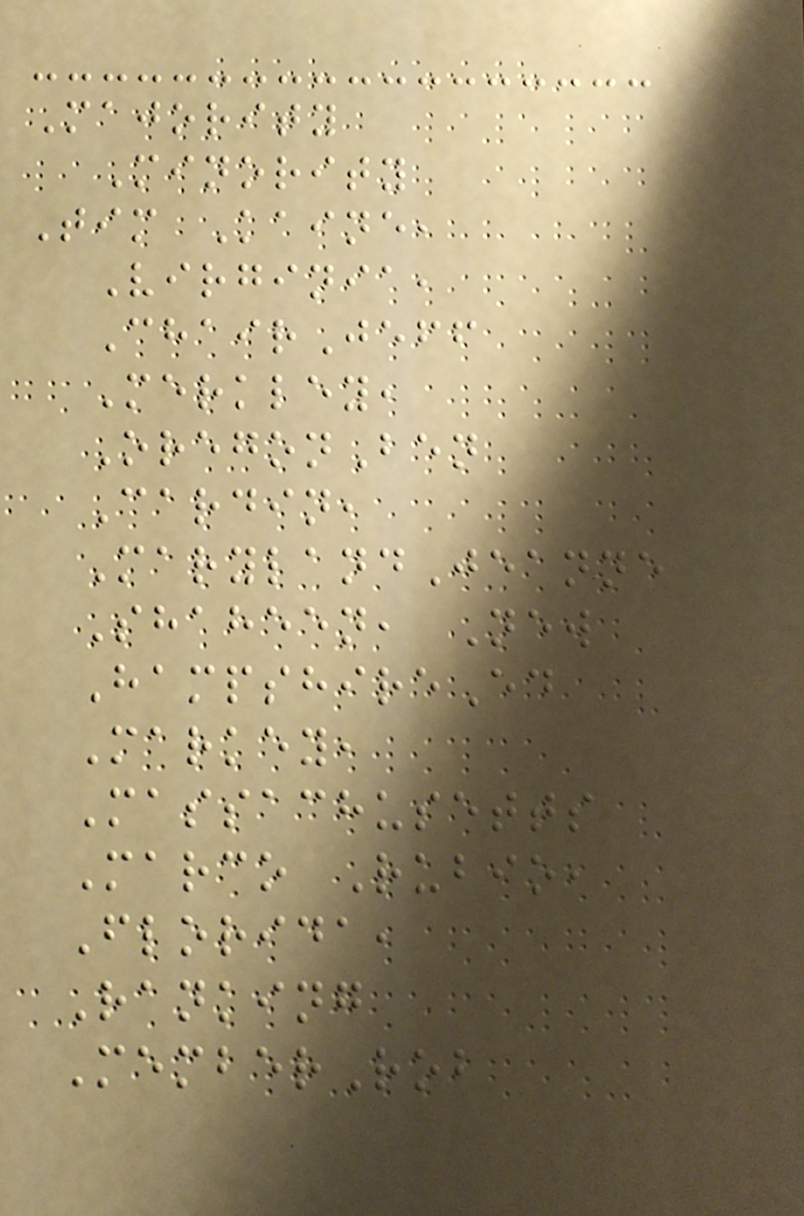Majority
Minority
Tim Kaine,
Virginia,
ChairJeff
Merkley,
OregonBen
Cardin,
MarylandJeanne
Shaheen, New
HampshireEd
Markey,
Massachusetts
Marco Rubio,
Florida,
Ranking
MemberRob
